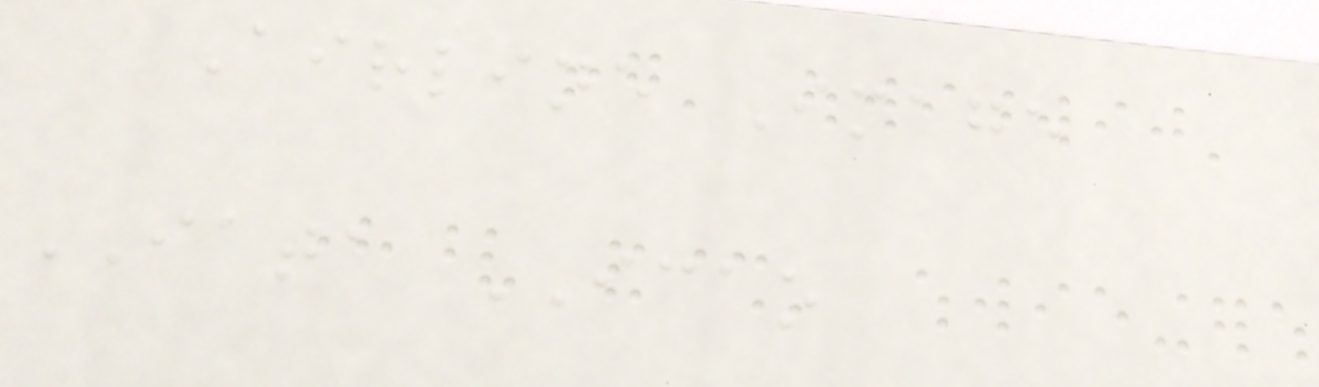Airline Image
IATA ICAO
